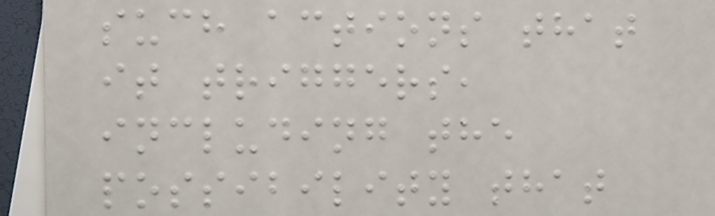such actions that
it triggers,
including the
possibility that
